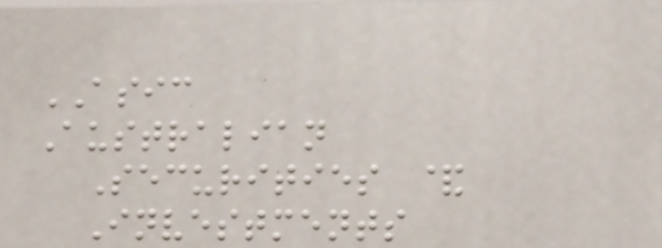ASIC
Australian
Securities &
Investments
